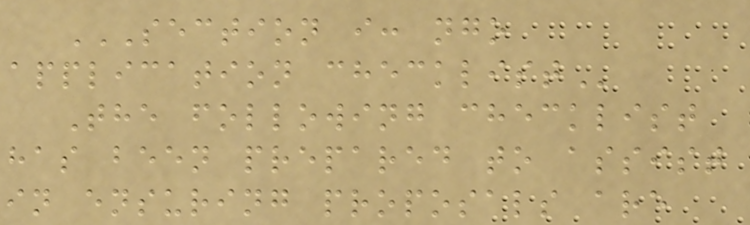SECTION I: NGO
APPLICATION CHECKLIST
The following checklist
has been prepared to assist
in ensuring proposals are
